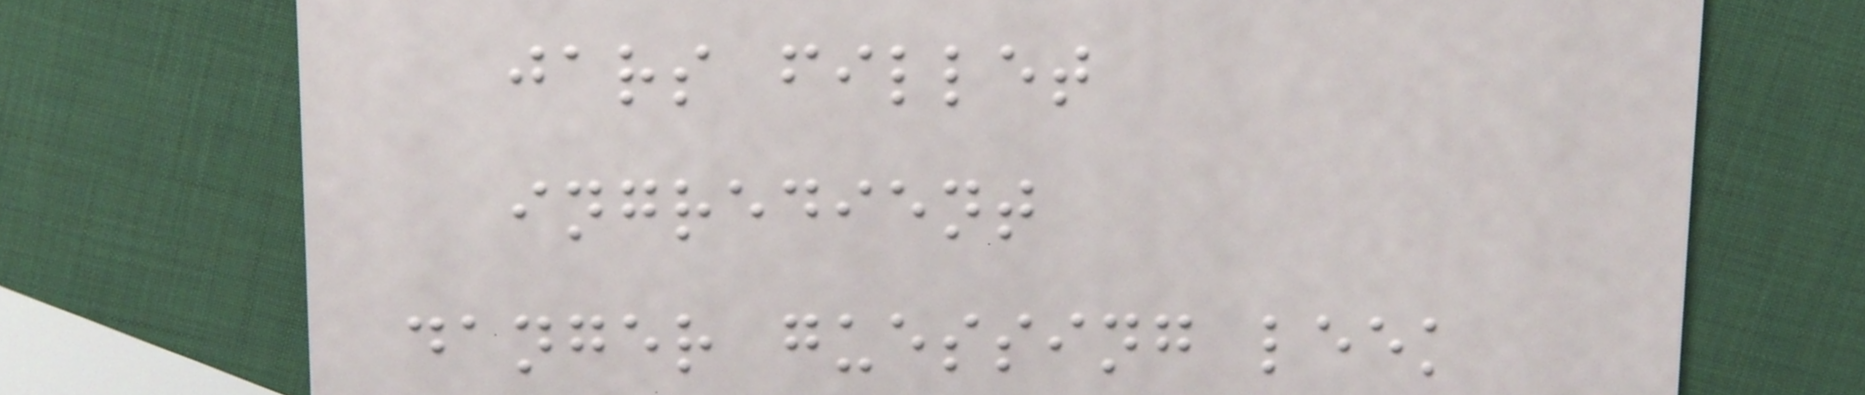jars fillet
ingredient
danger guessing leek
